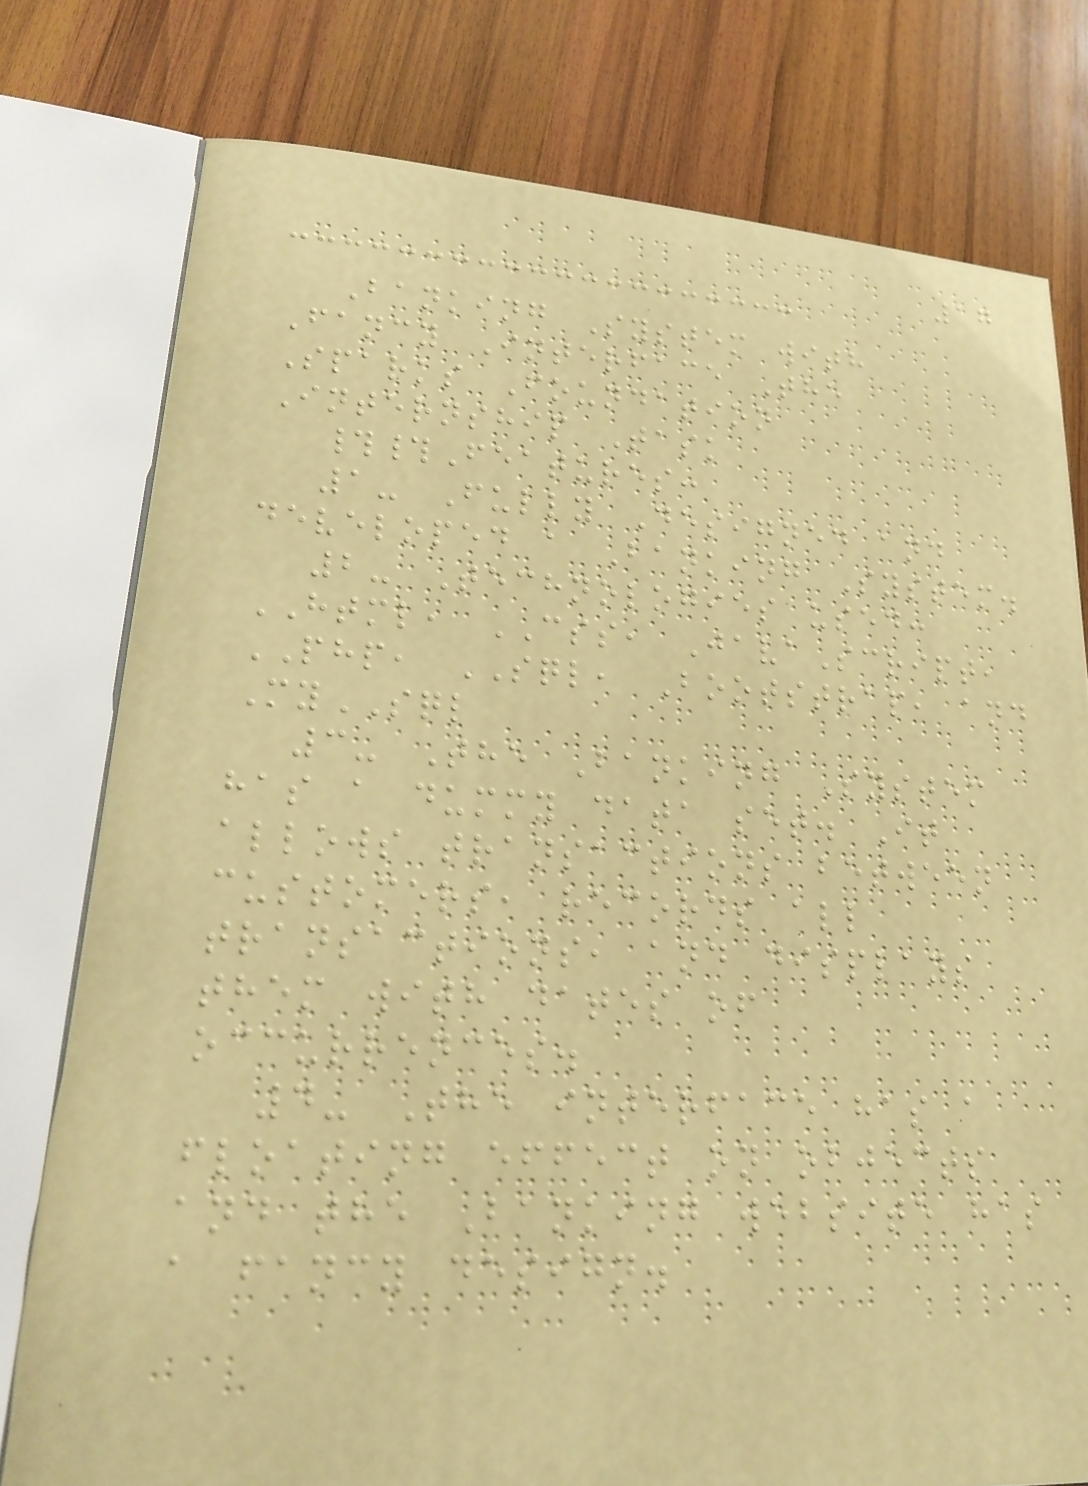17
Banking System with
Fancy Interface The
Sparks Foundation
Internship Task
##Features:
1- Fully Designed and
developed a Banking System.
2- Technologies used:
HTML, CSS, JavaScript,
PHP, SQL, Bootstrap, and
MySQL
3- The Banking System
has a dummy data set. It
allows transactions between
customers, records all
transactions, and displays
them with dates of
occurrences.
4- The interface has a
floating effect on objects
and the Banking website has
a fancy design.
